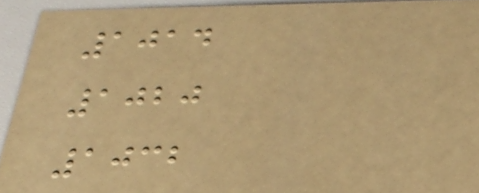1014
1020
1032
